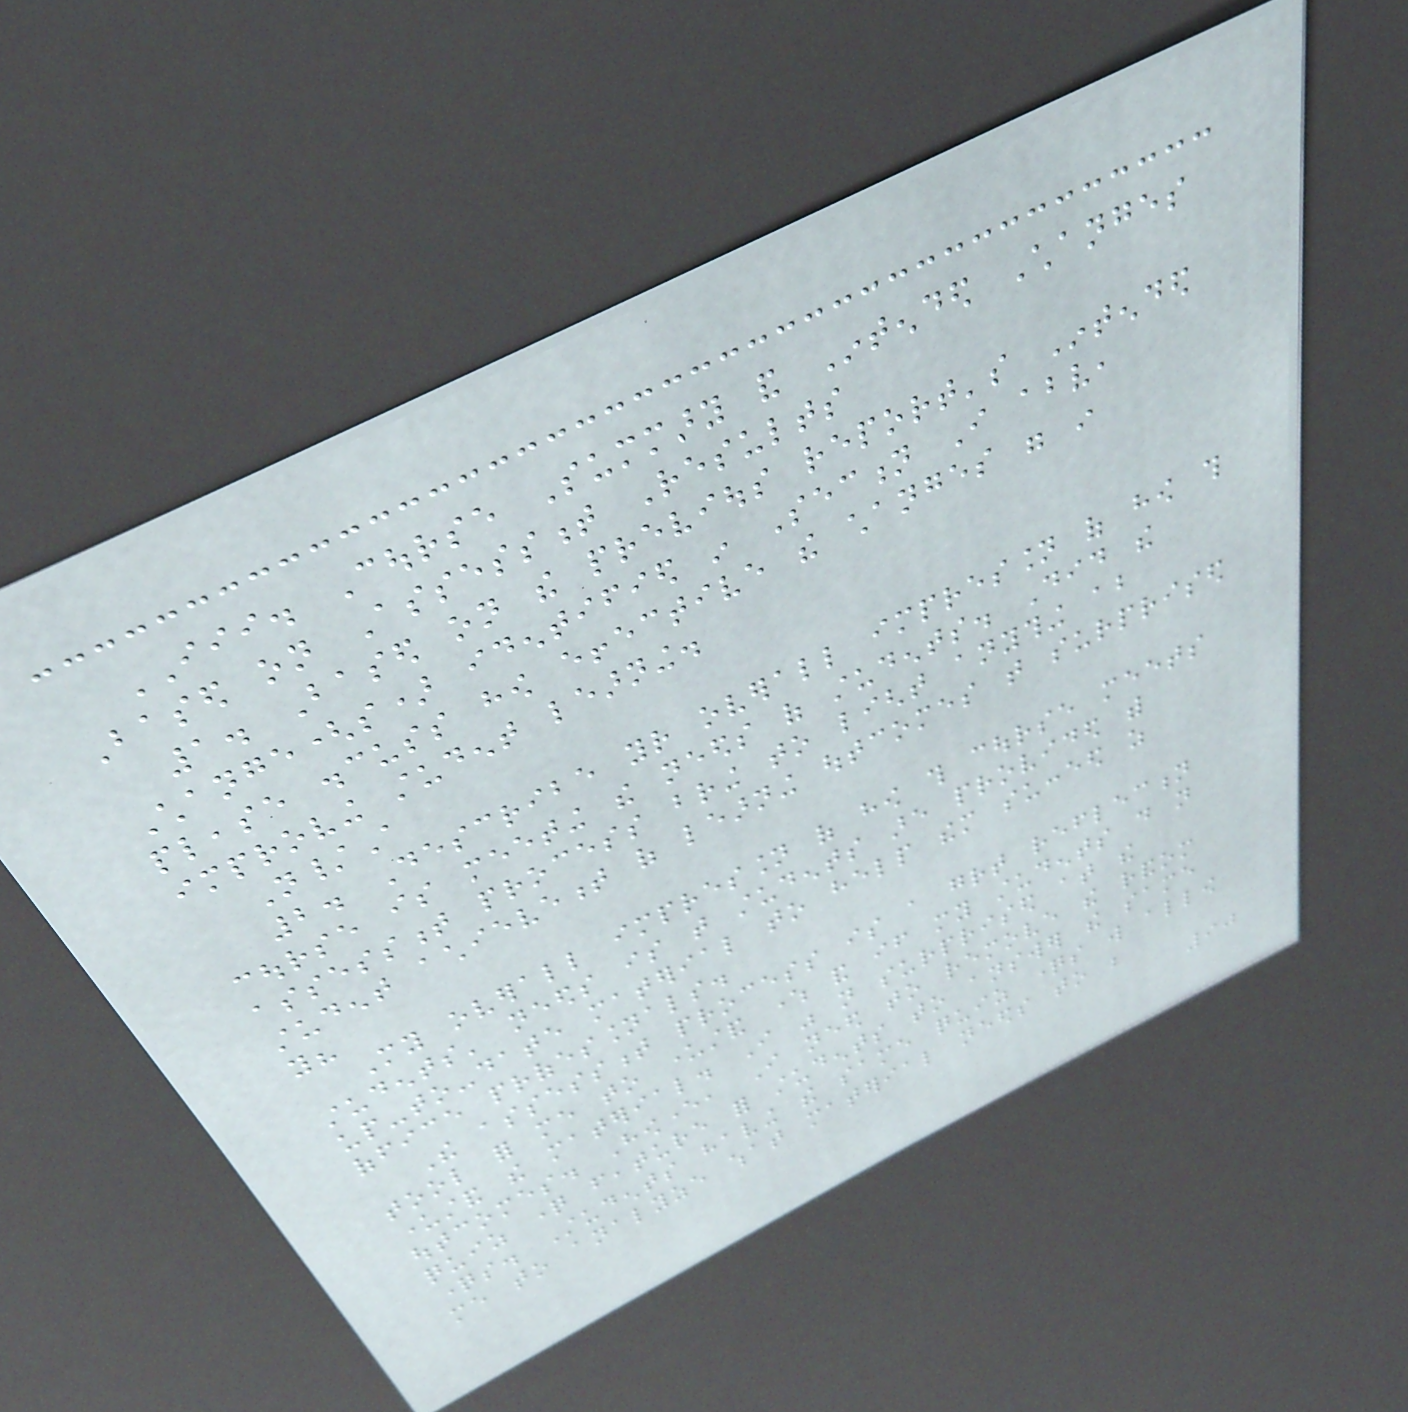III. Course Summary and Intended Changes
Based on Assessment Results
1. Based on the previous report's Intended
Change(s) identified in Section I above,
please discuss how effective the changes were in
improving student learning.
N/A
2. Describe your overall impression of how this
course is meeting the needs of students. Did the
assessment process bring to light anything about
student achievement of learning outcomes that surprised
you?
My overall impression of how this course meets
students' needs is that students are provided with
up-to-date material to help them succeed as
office professionals.
The assessment process is a great reflection
tool for me to understand where and if my students do not
understand the material. I was not surprised at the
outcomes. However, I need to remove the random
quiz question feature for students to answer the same
questions. Students having the same quiz questions will allow
me to analyze what material needs to be
90
